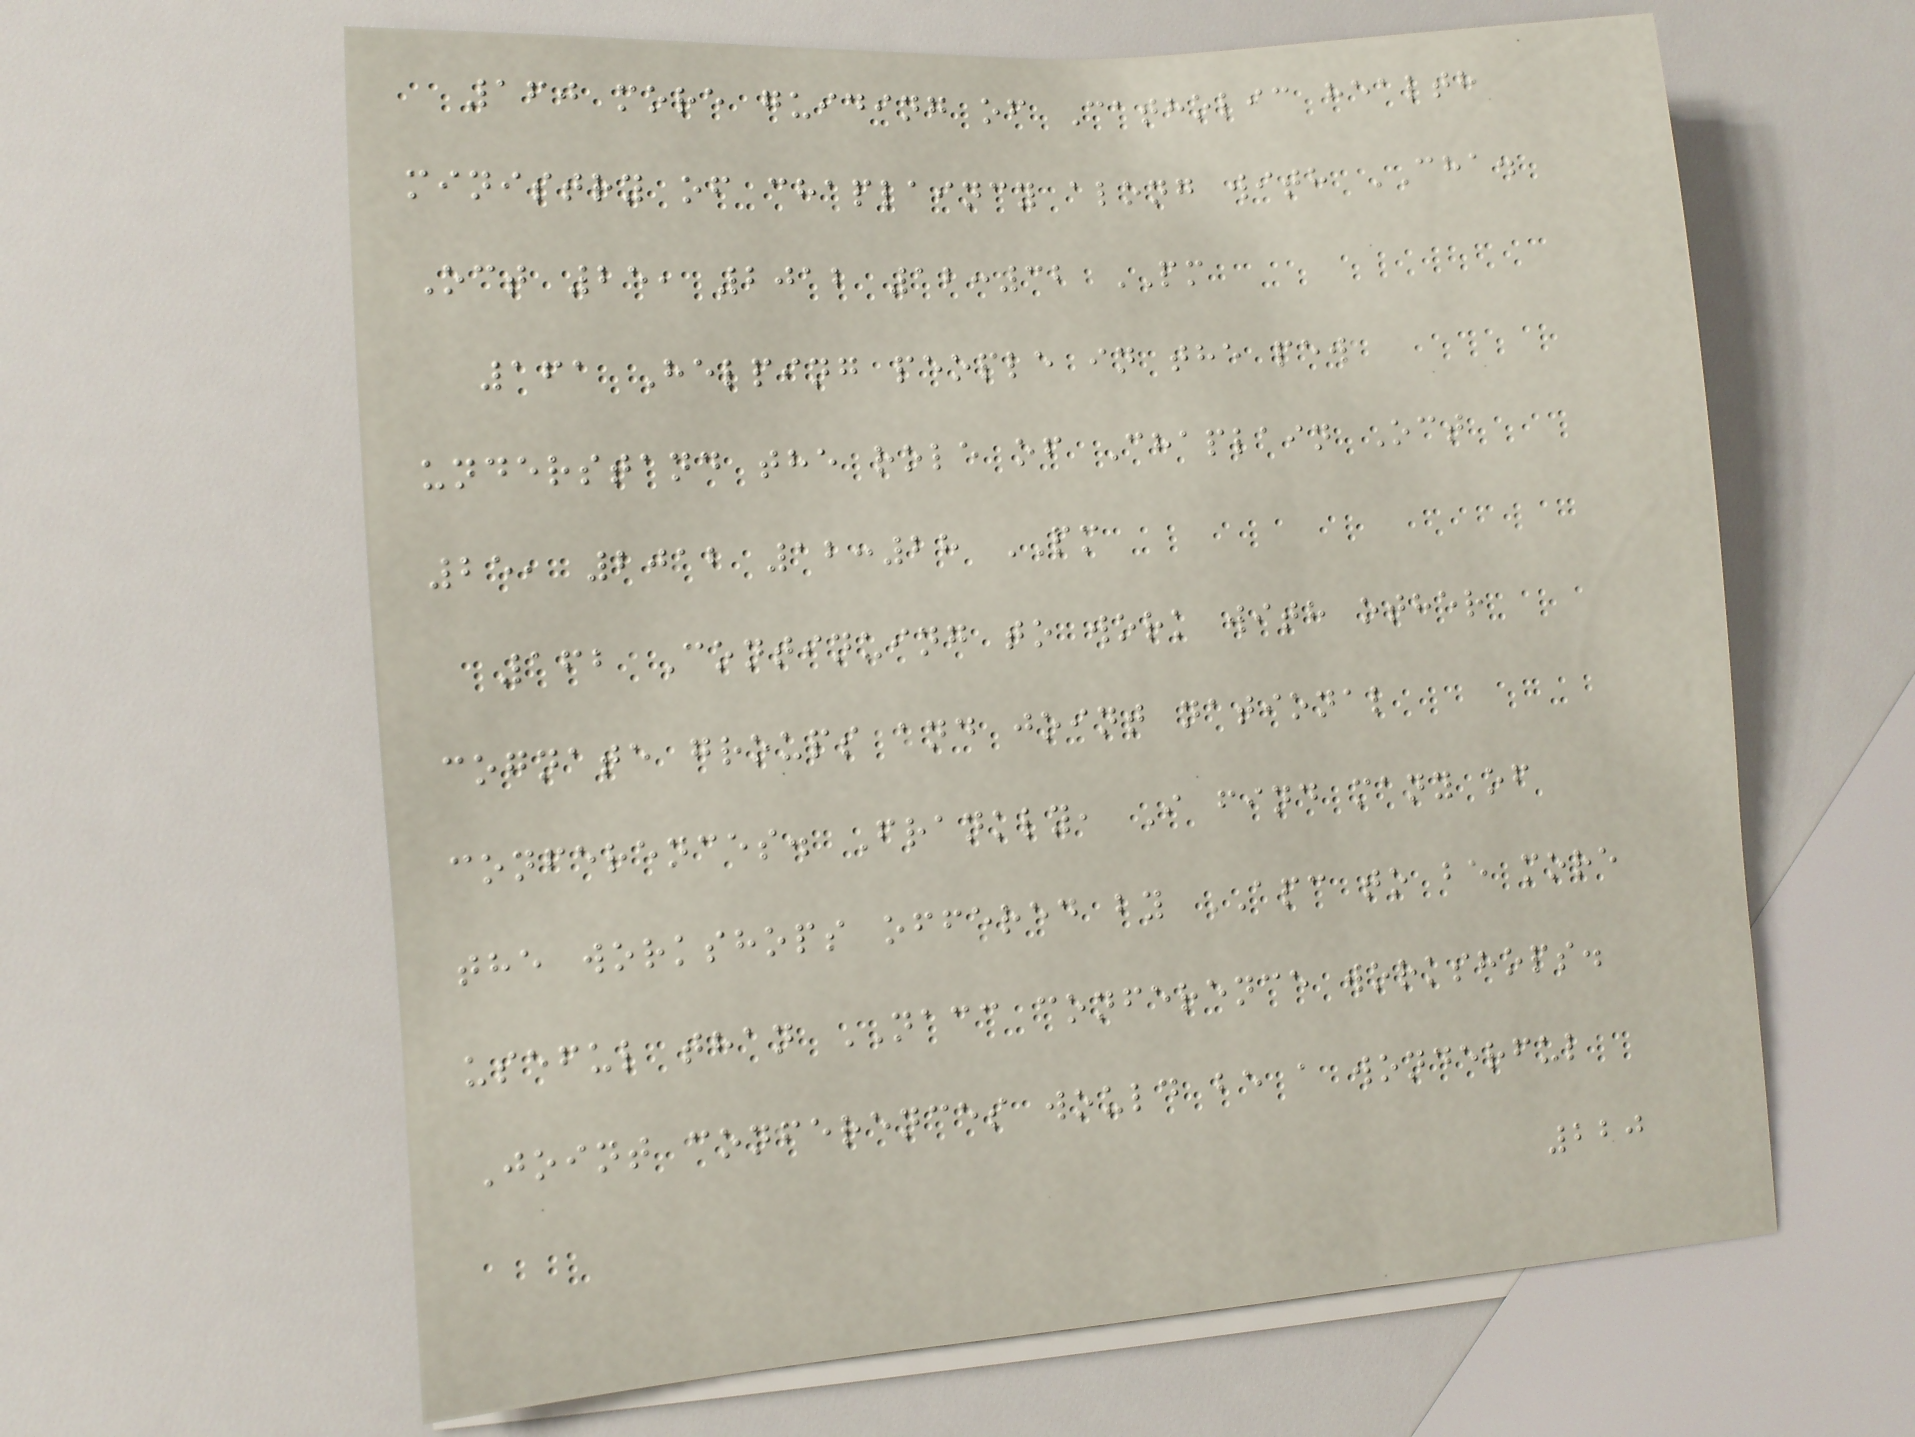160 more guiding of Catholic health
ministry of chaplaincy along with CHA.
Oct 25, 2012 12:32 PM
161 Helping people in the pew
understand the role of Chaplain Oct
25, 2012 12:28 PM
162 Continuing to work with other
cognate groups and joint national
conferences. Frankly, I find many of
the workshops offered by APC to be more
useful than NACC conference workshops.
Joint conferences would be a wonderful
220
